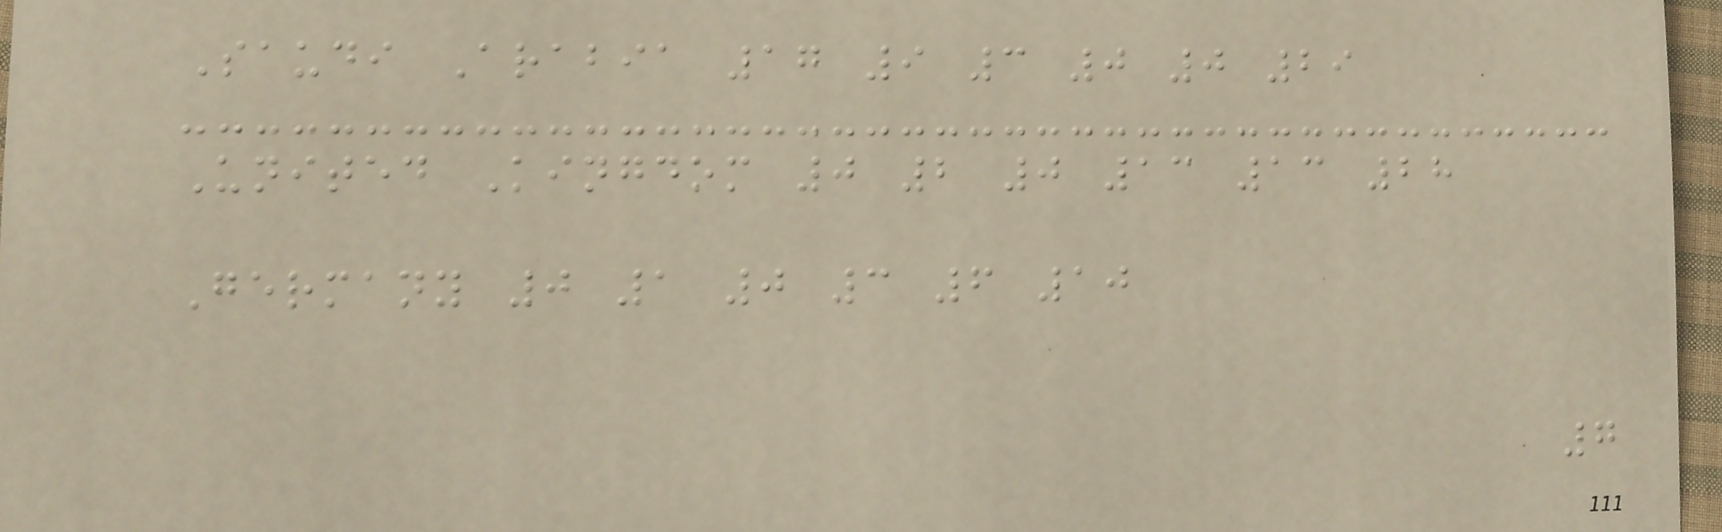Saudi Arabia 17 9 3 0 0 29
United Kingdom 0 2 0 13 13 28
Germany 0 1 0 3 6 10
7
